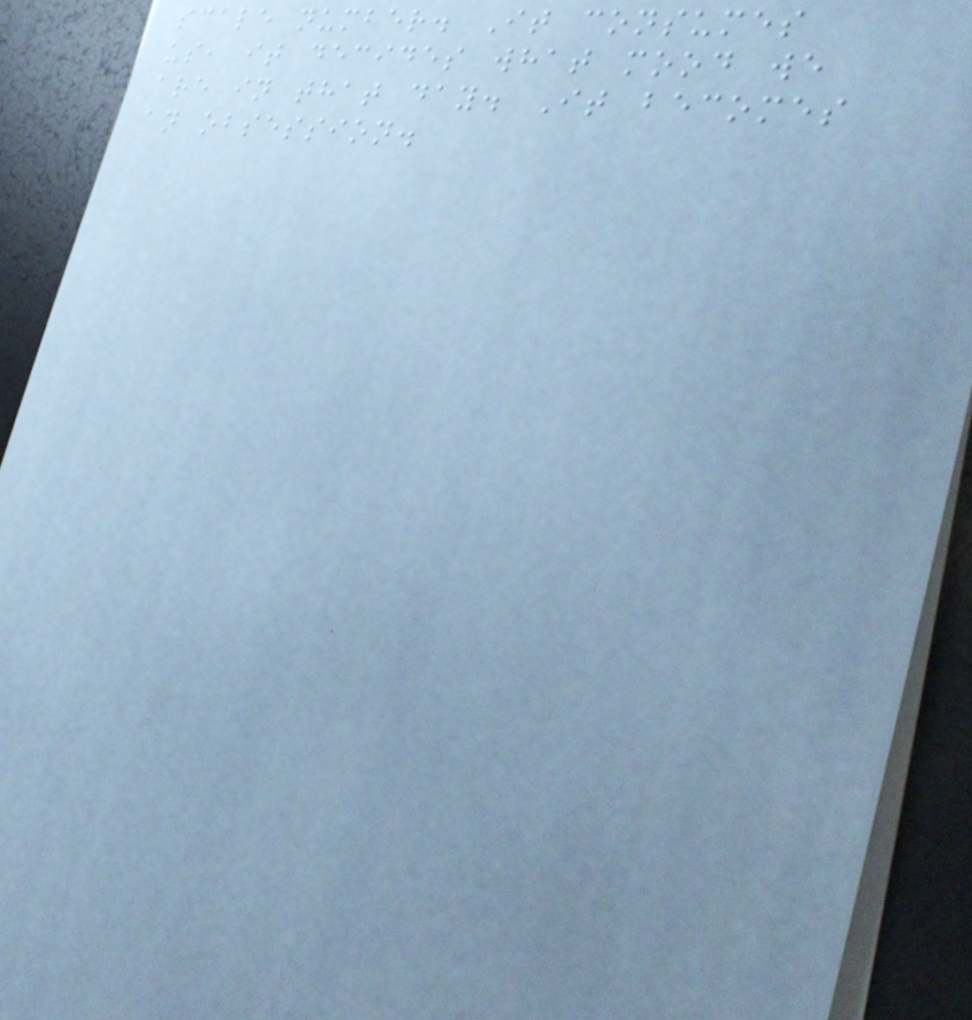scale number. It consumes
us, it decides what mood we
are in that day. It becomes
an obsession.
